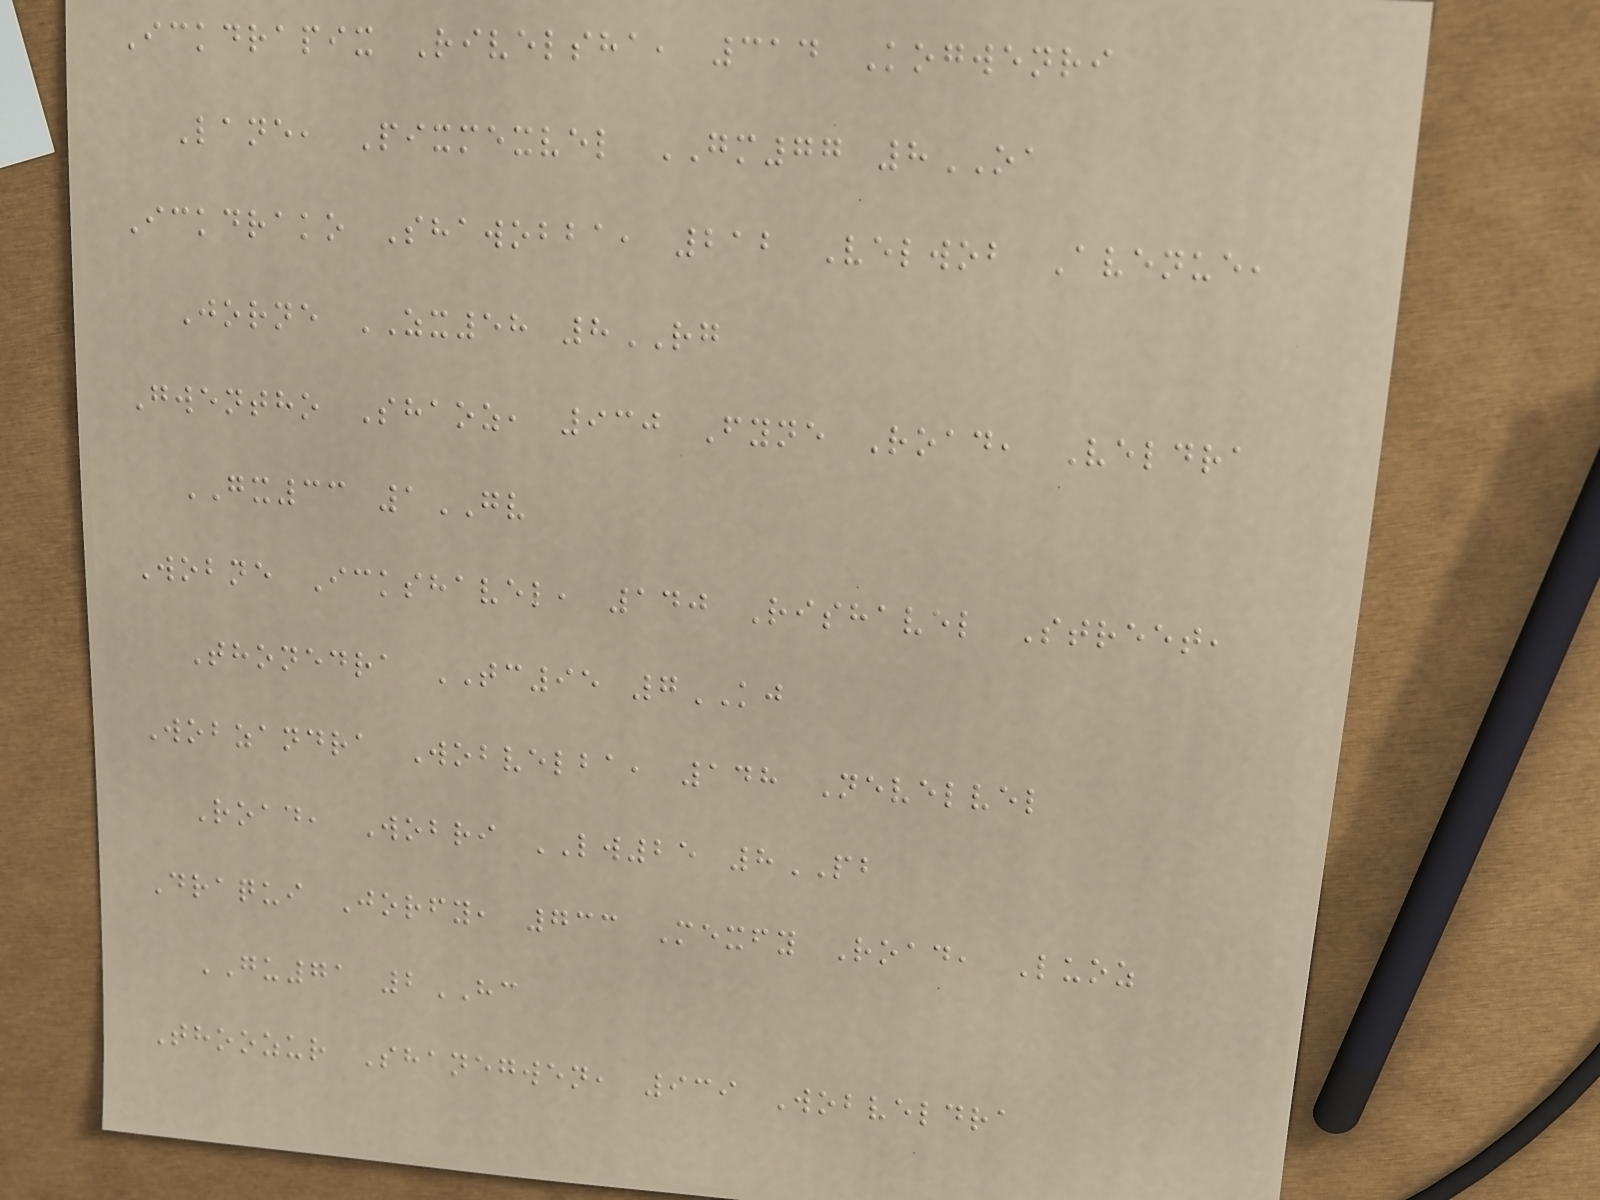Ickdrapix Rivelsha, 314 Kogwenri
Lane, Pixmexvel GM77 8OA
Ickdrako Shawobba, 212 Velwob Avenue,
Jorne ZX58 8RG
Gwentho Shaoz, 930 Fyne Road, Veldra
GX33 1GV
Wobne Ickshavel, 140 Rishavel Street,
Thonedra TC95 7KJ
Wobzandra Wobvelba, 148 Nevelvel
Road, Wobri LW25 8PB
Draqui Jorfy, 733 Mexfy Road, Luoz
GU71 2HC
Thoozur Shanegwen, 939 Wobveldra
